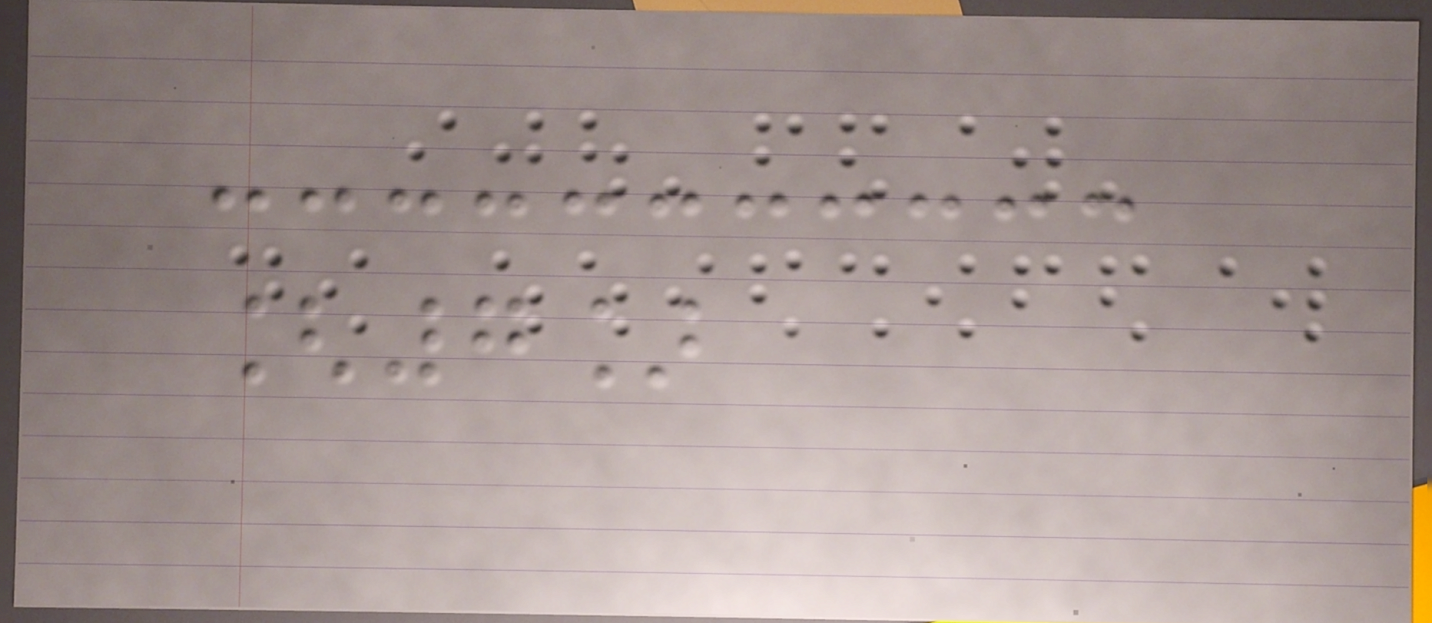[7]
